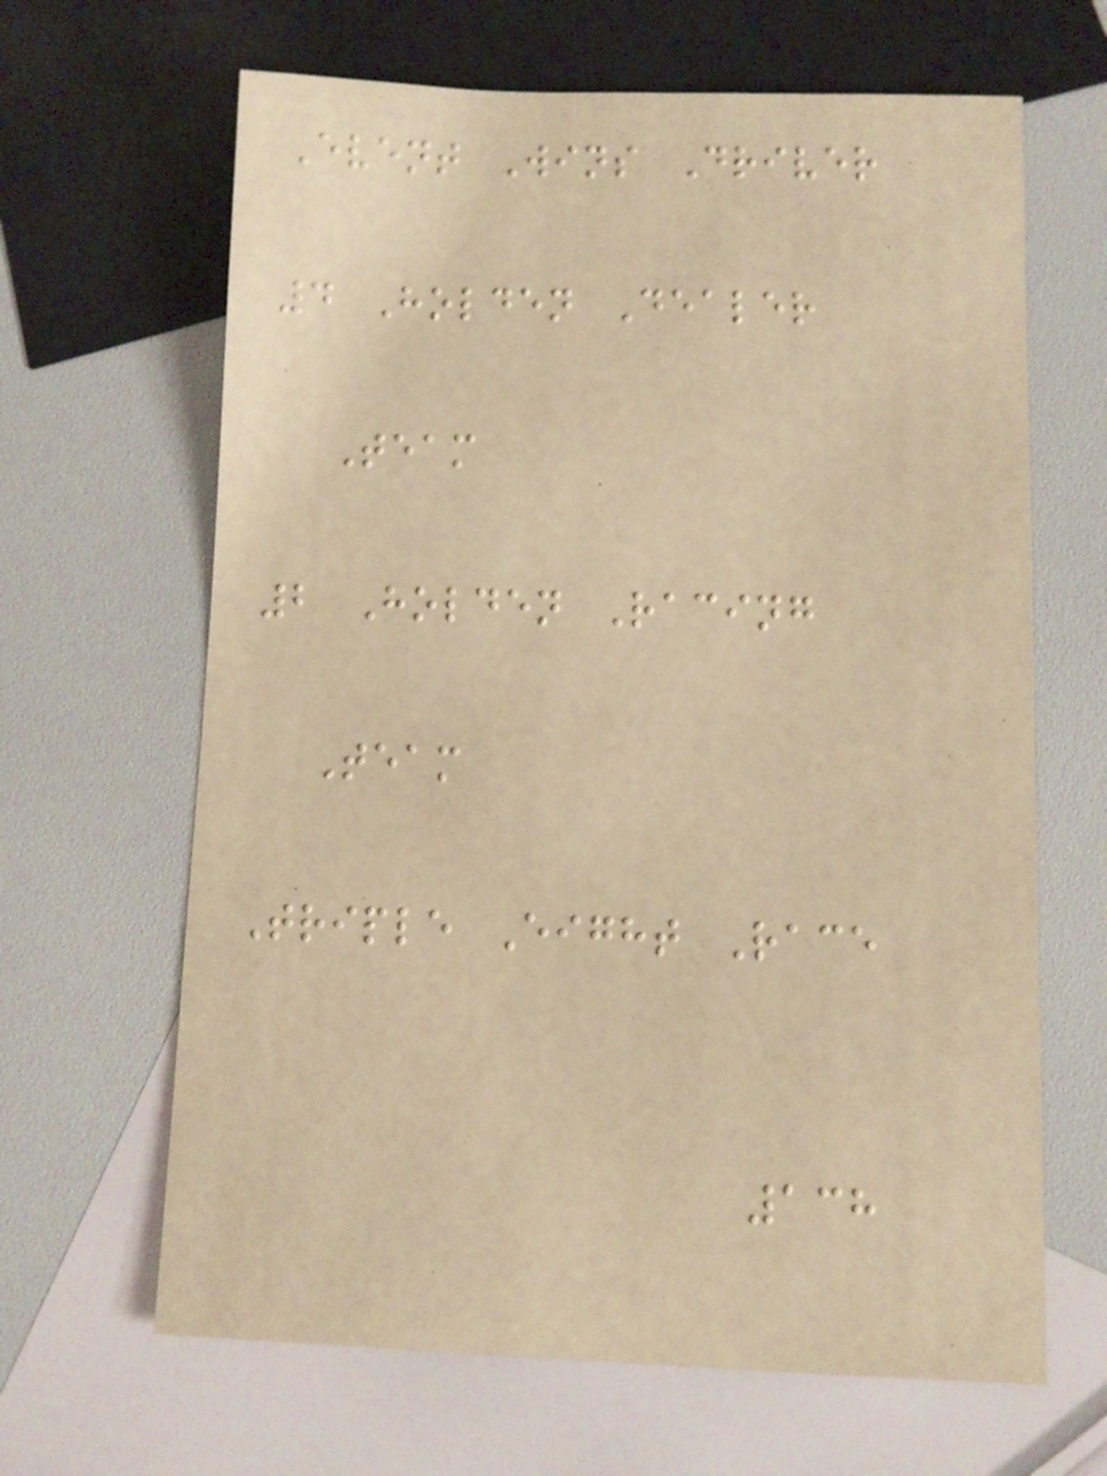Event Wins Driver
4 Holden Dealer
Team
2 Holden Racing
Team
Triple Eight Race
138
